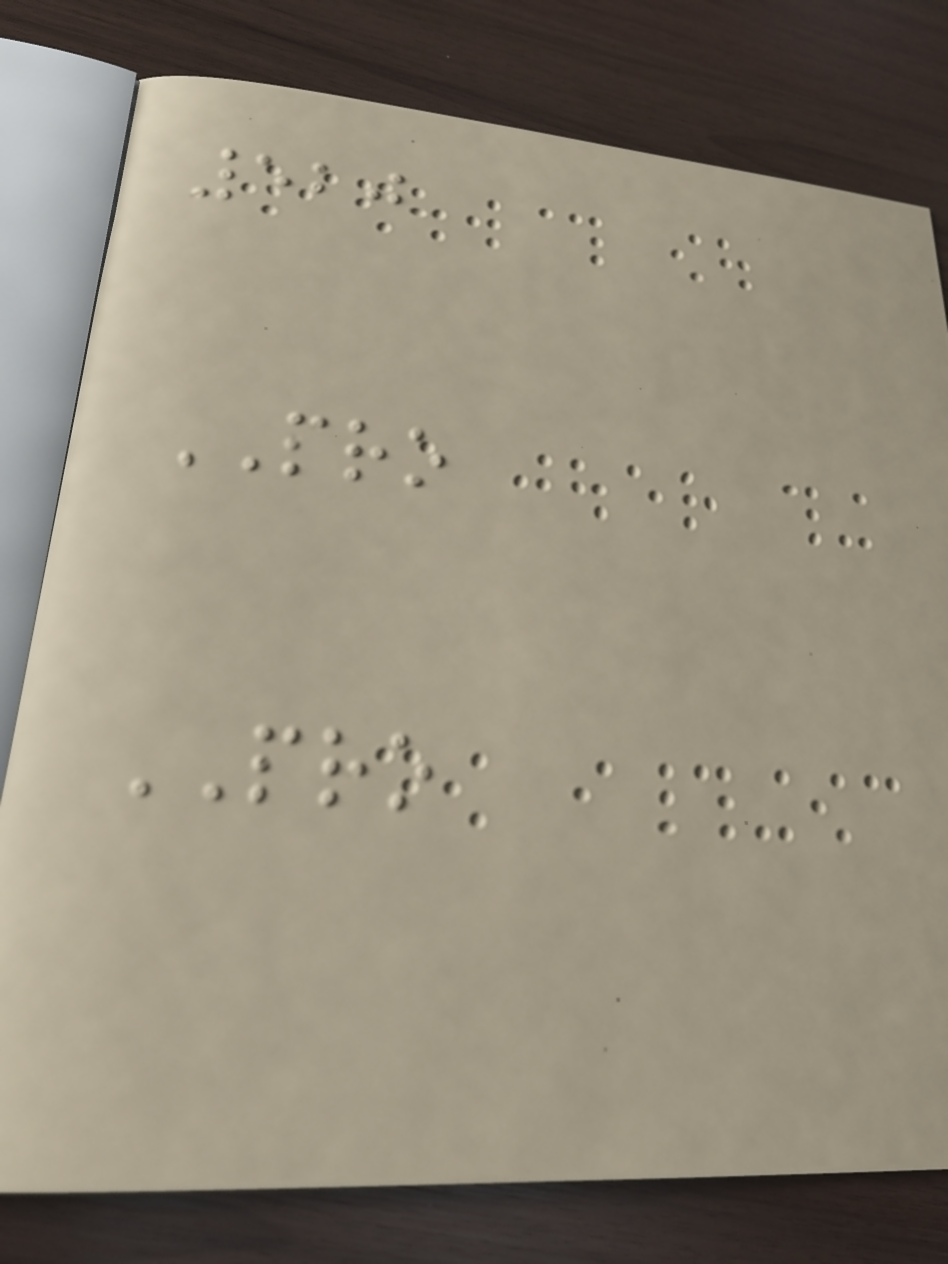520
PRO
PRO
